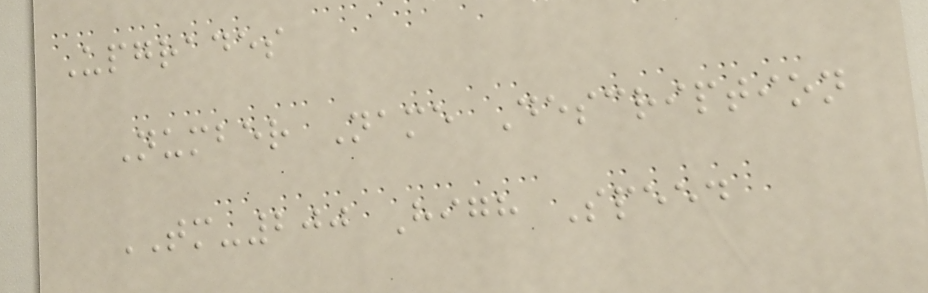Upgrades
Number Name Description
TM-200 High Speed
